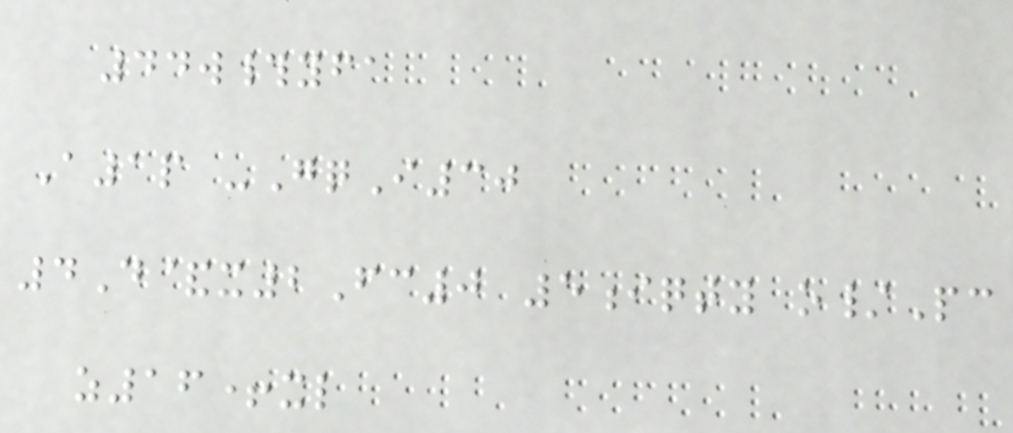44w#yfa
A1p -GqI30
4D&x2Fc0 5iqty o/Pc
z16+xl
